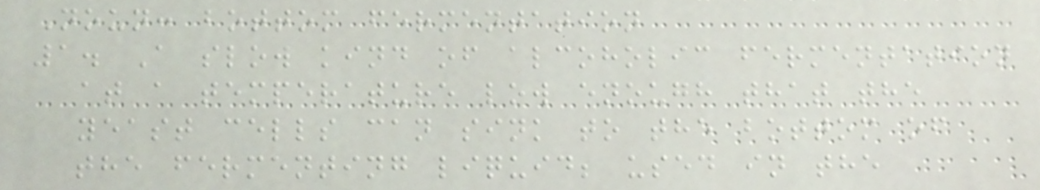Noun: bottom fermentation
1. A slow kind of alcoholic fermentation
at a temperature low enough that the
yeast cells can sink to the bottom of
the fermenting liquid; used in the
